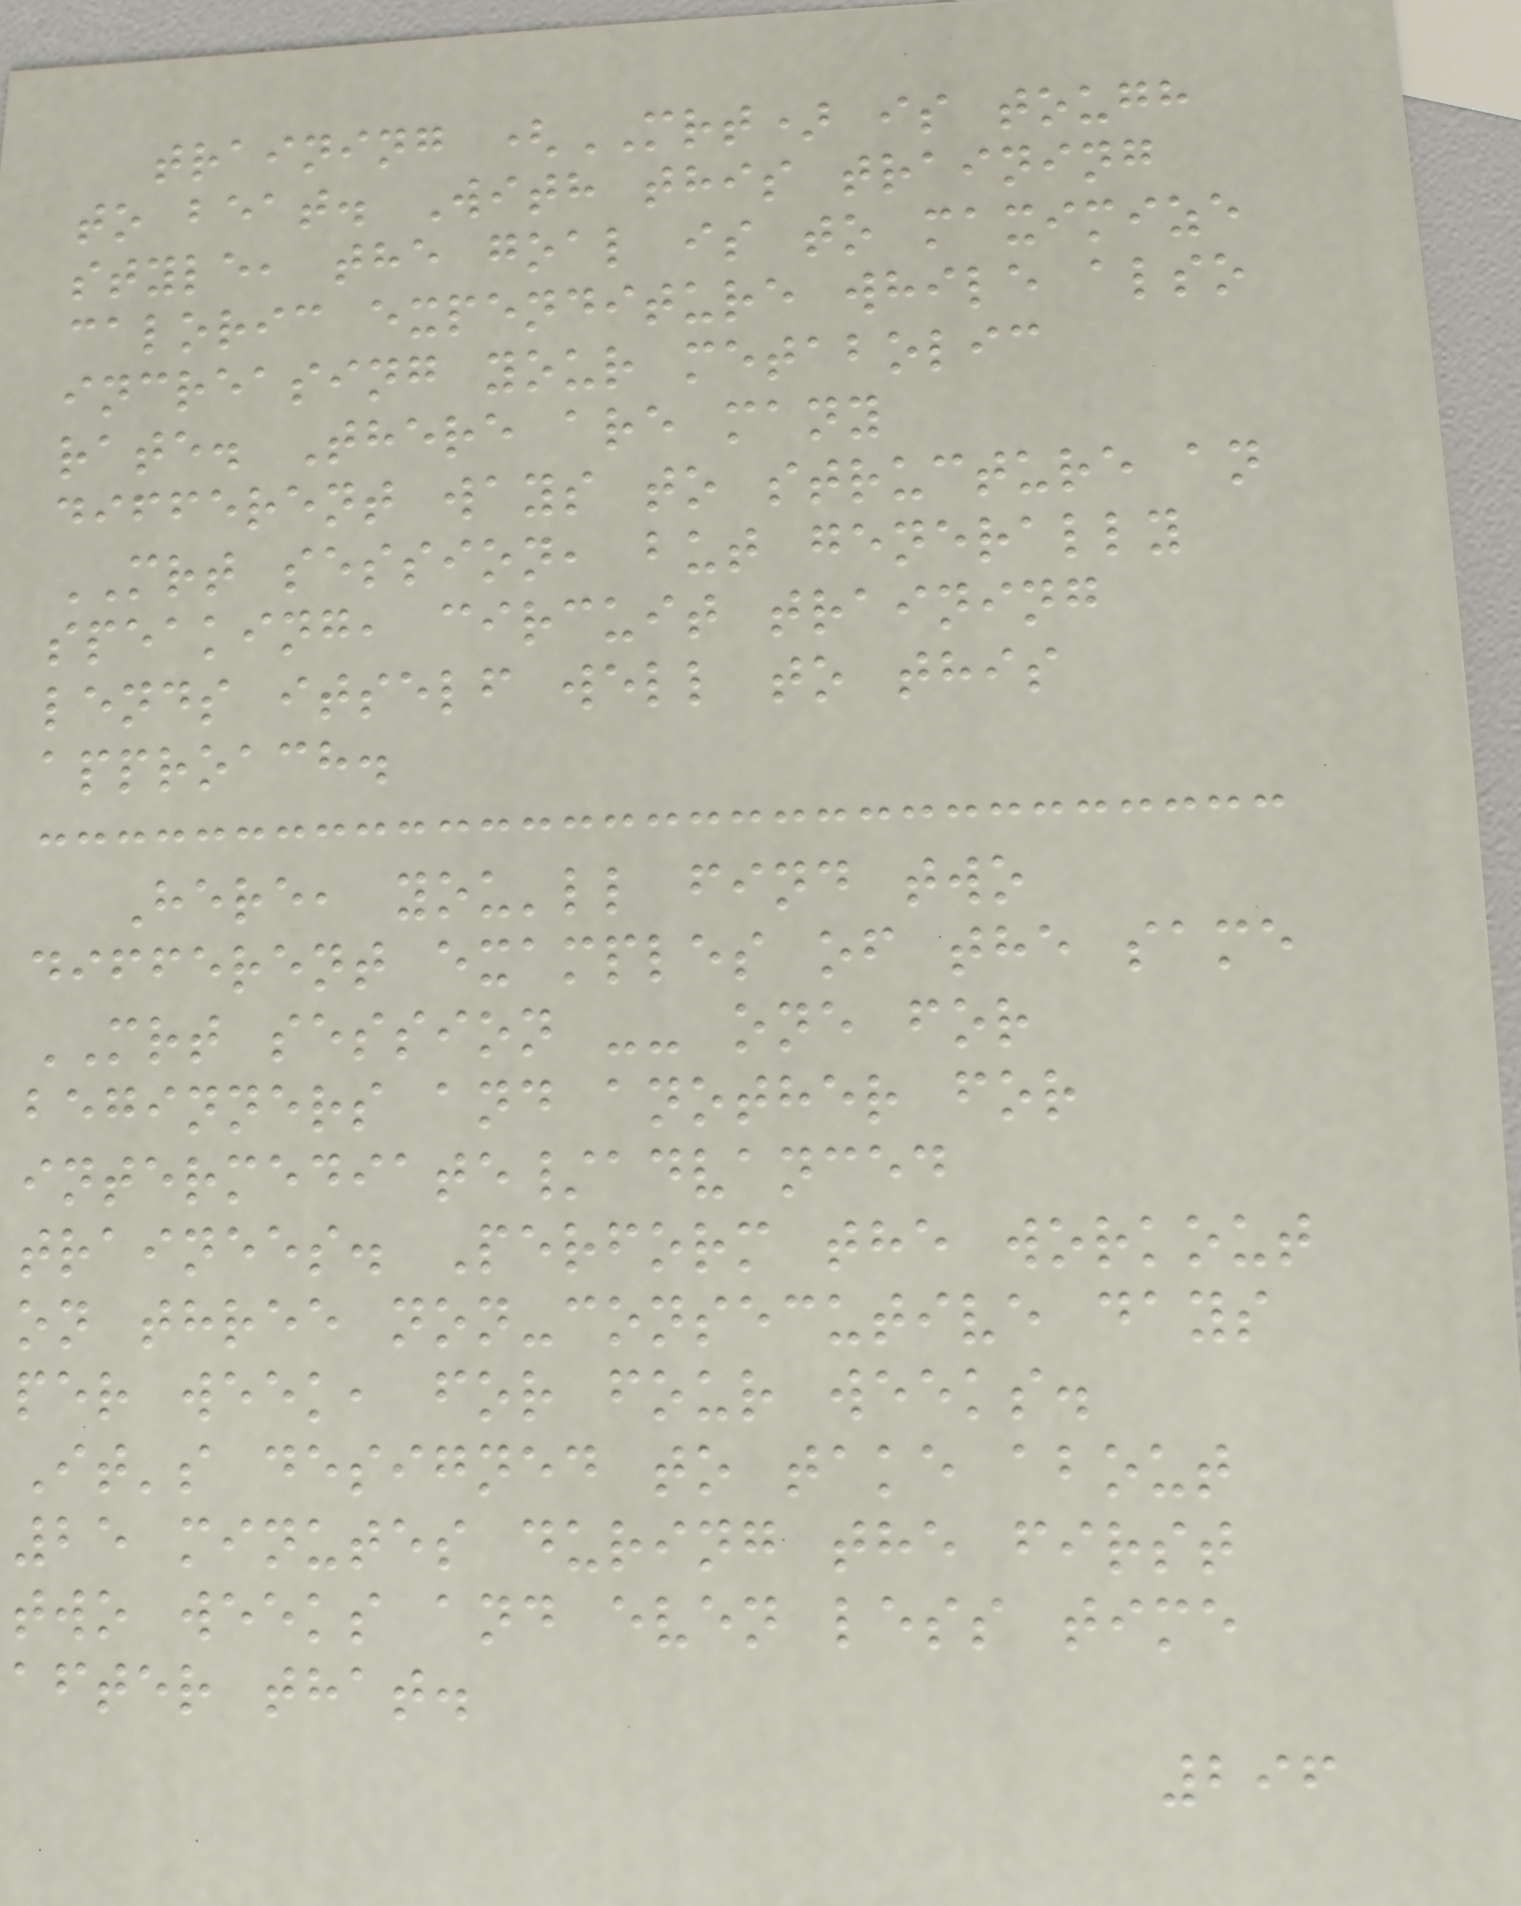training (MRT) is tough
to beat. With this training
style, the goal is to maximize
caloric expenditure while also
increasing your metabolic
rate. There are many
different ways to structure an
MRT session, but generally
speaking, circuit training
lends itself well to this
approach.
Here, you'll find two
different examples of the same
MRT session -- one for
beginners and another for
intermediate/advanced
trainees. Perform the workout
on three non-consecutive days
per week, for four weeks.
It's designed to take about
25 minutes during the first
two weeks and even less time
after that.
296
